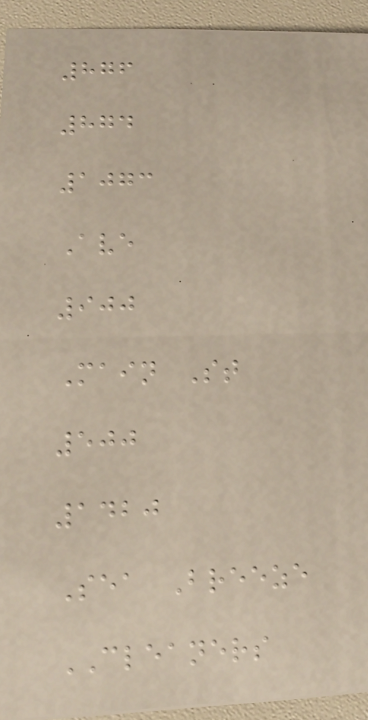876
874
1073
Ave
900
Main St
500
1420
Sea Breeze
CLEANERS
